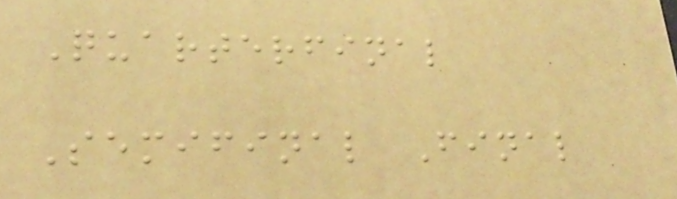Quarterfinal
Semifinal Final
